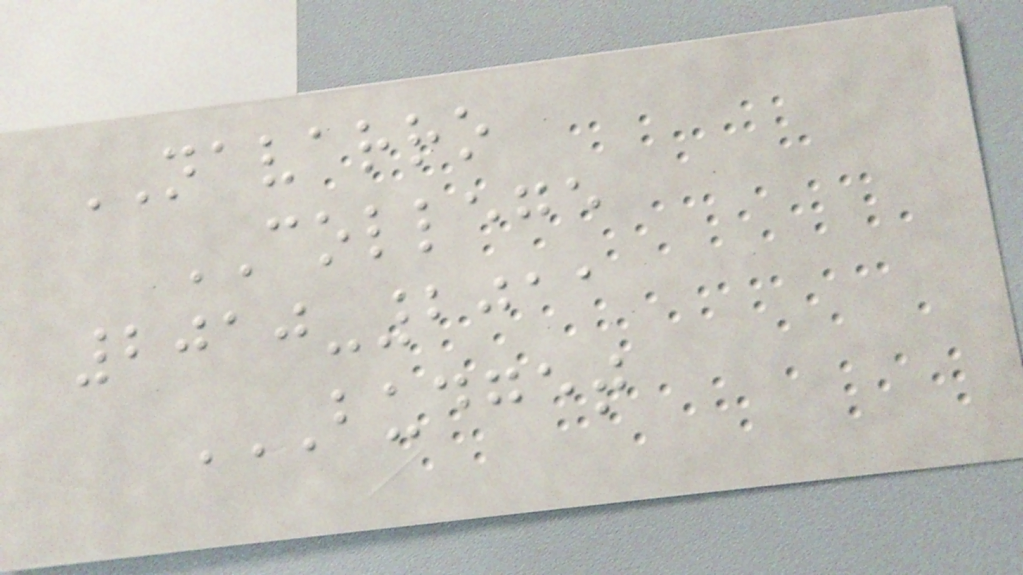NAVARRO
COLLEGE
2010-2011
BUDGET
